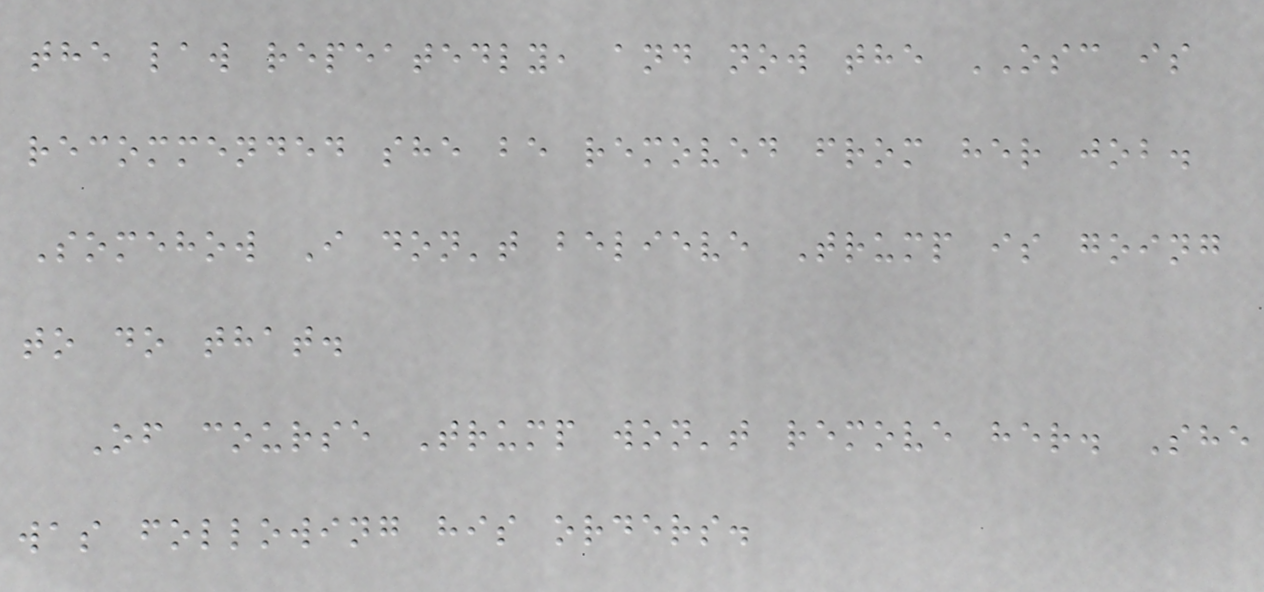the law repeatedly, and now the OSC is
recommended she be removed from her job.
Somehow I don't believe Trump is going
to do that.
Of course Trump won't remove her. She
was following his orders.
